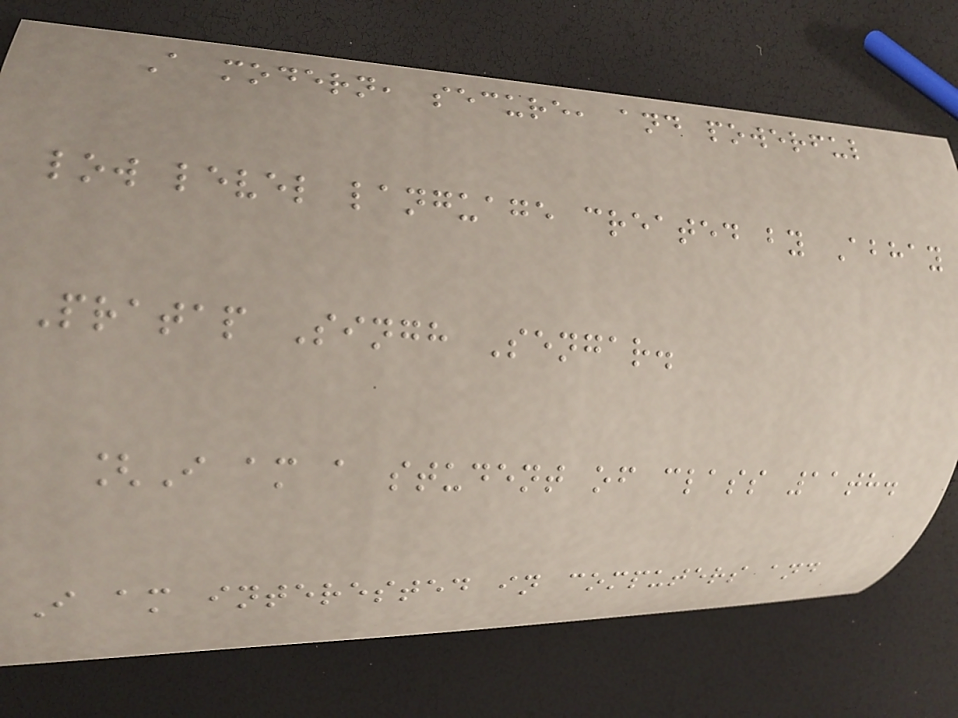A modern, secure, and powerful
low level language created by Abhay
Pratap Singh Sengar.
[I am a student of class 11th.
I am interested in computers and
